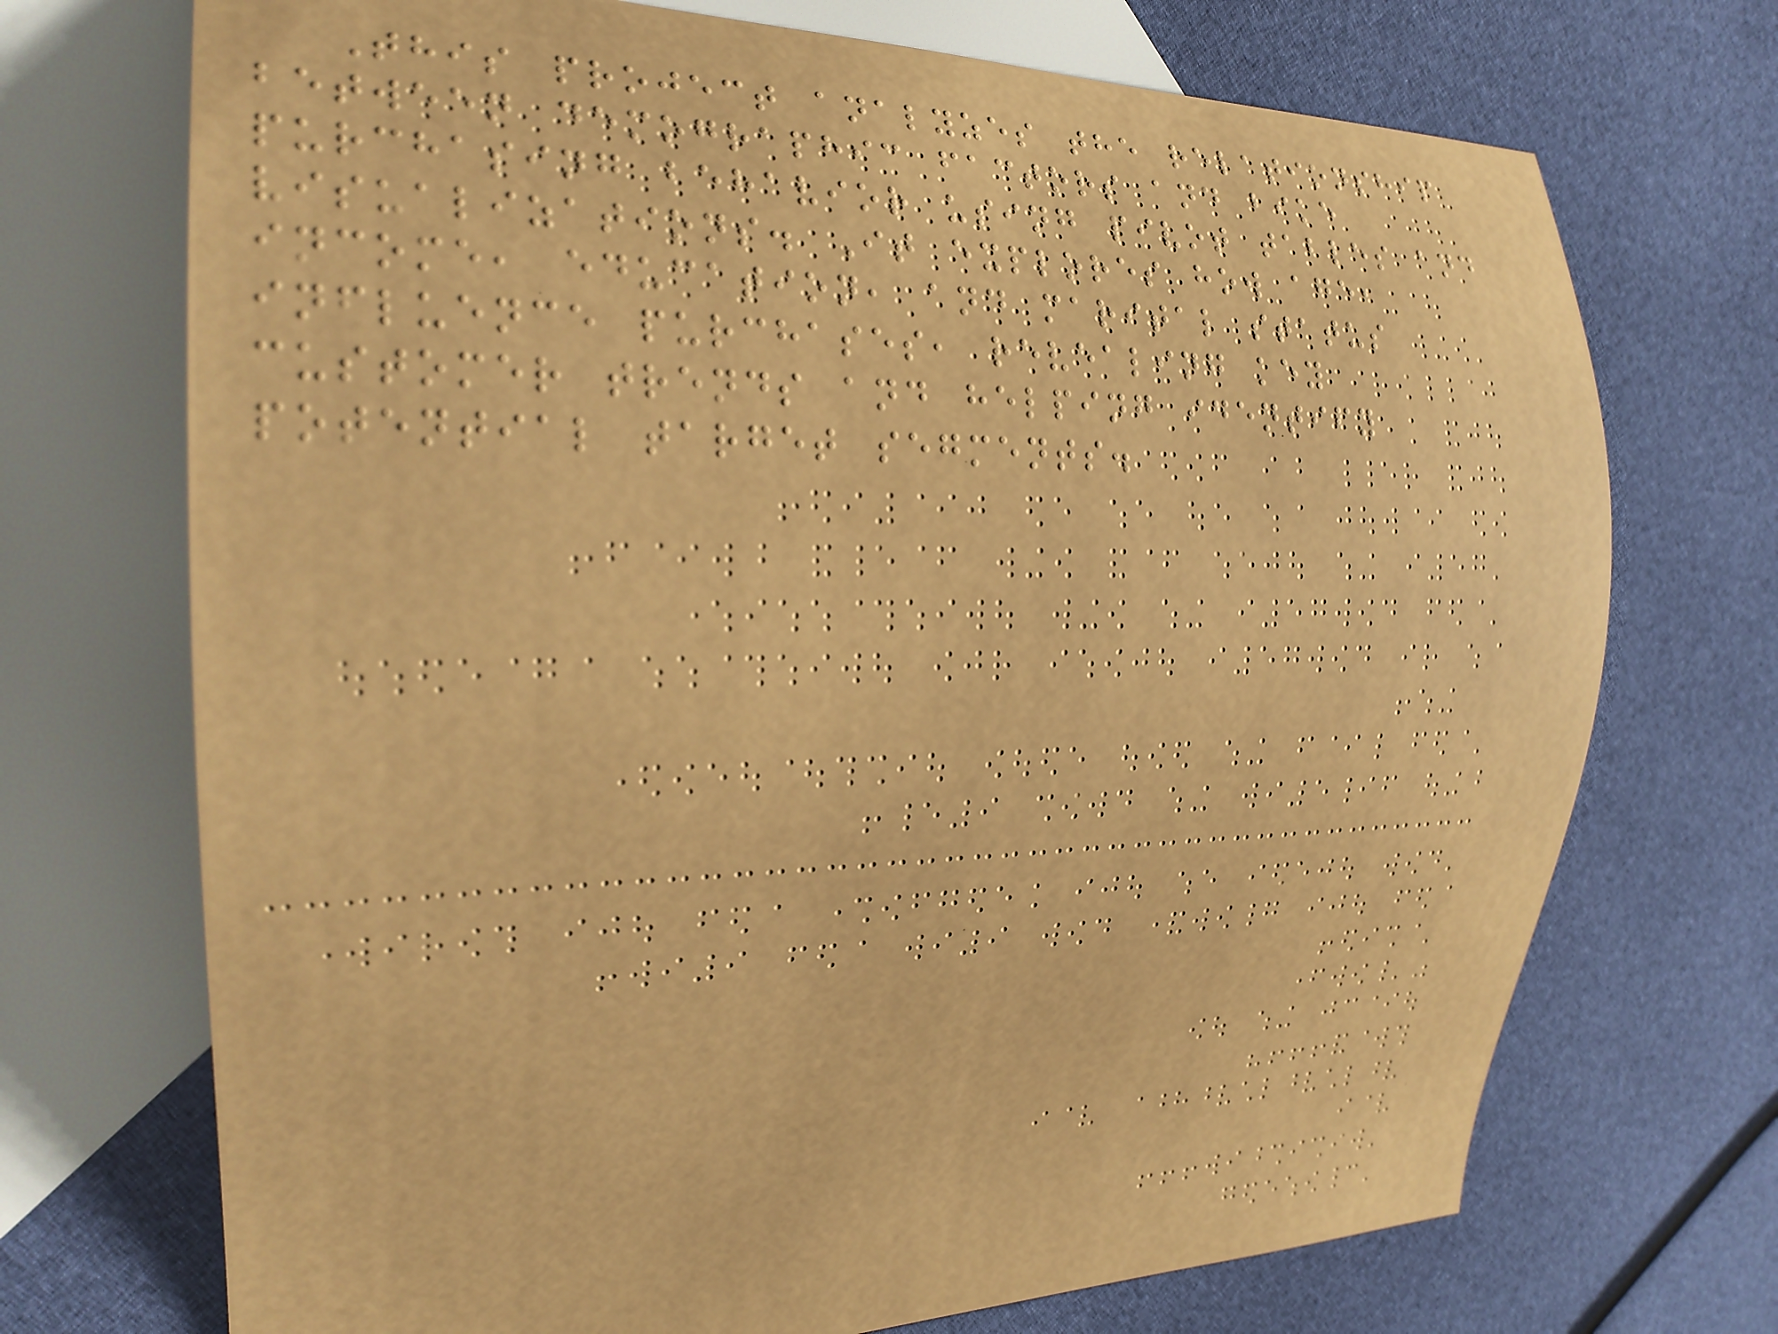This project analyzes the relationship
between demographic factors and bike
purchasing behavior using pivot tables and
visualizations. It explores how age,
income, education, and marital status
influence purchases, revealing key
customer trends and helping identify
potential target segments.
